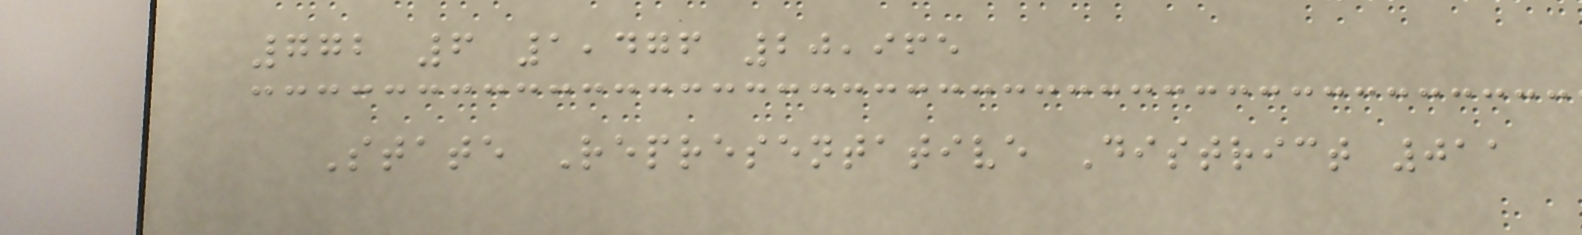772 6 1,476 20,965
State Representative District 011
